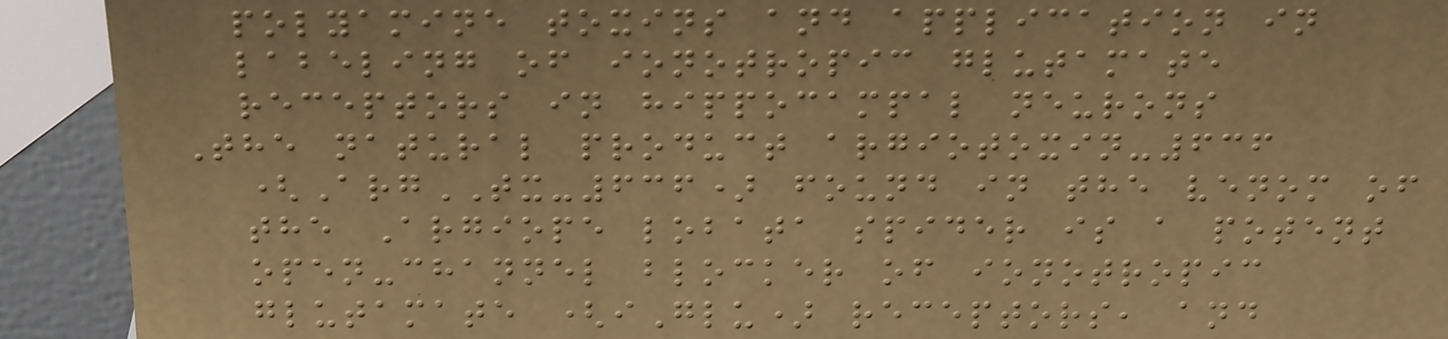polyamine toxins and application in
labeling of ionotropic glutamate
receptors in hippocampal neurons
The natural product argiotoxin-636
(ArgTX-636) found in the venom of
the Argiope lobata spider is a potent
open-channel blocker of ionotropic
glutamate (iGlu) receptors, and
